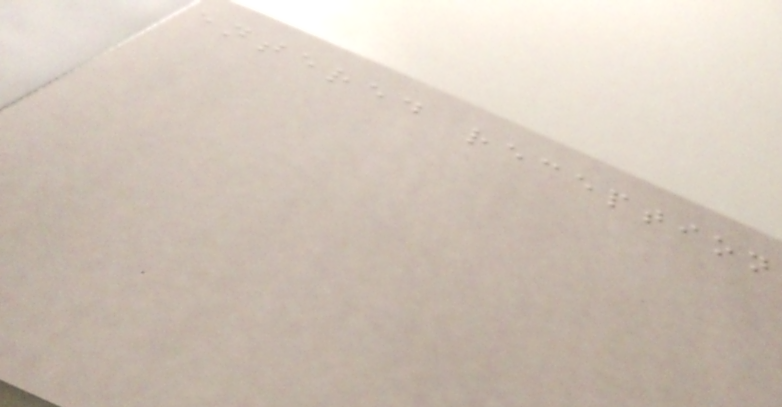entered reception
